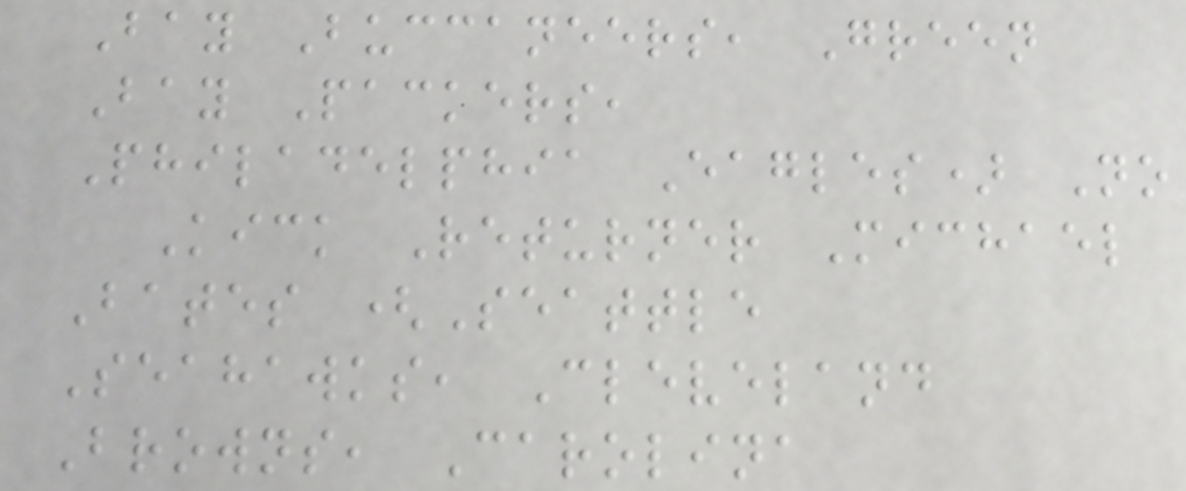Bay Buccaneers, Green
Bay Packers,
Philadelphia Eagles) No
Kick Returner Michael
Bates (Seattle
Seahawks, Cleveland
Browns, Carolina
